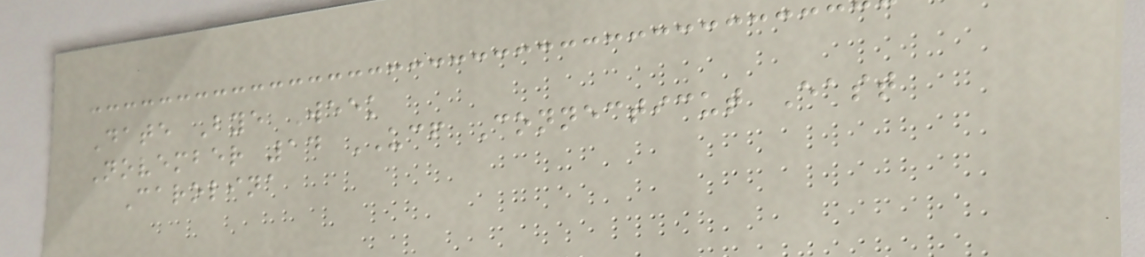Date Bye Week
November 14 UCF Connecticut East
Carolina
